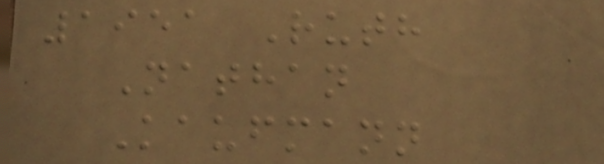1951 Ruth
Nathan
Kaufmann
